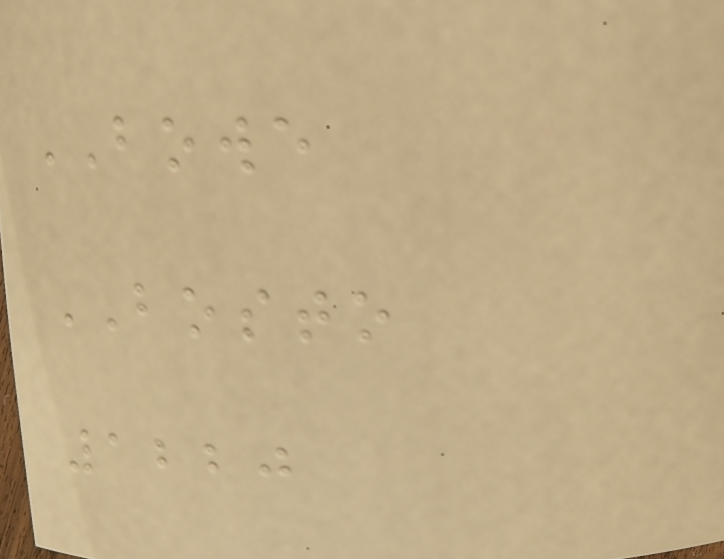BOWE
BOSTO
1220
